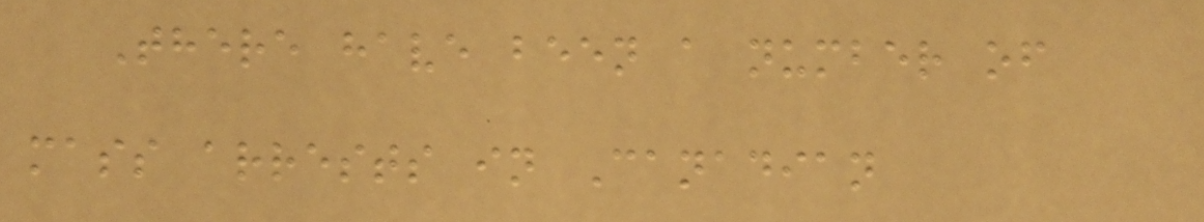There have been a number of
mass arrests in Canadian
